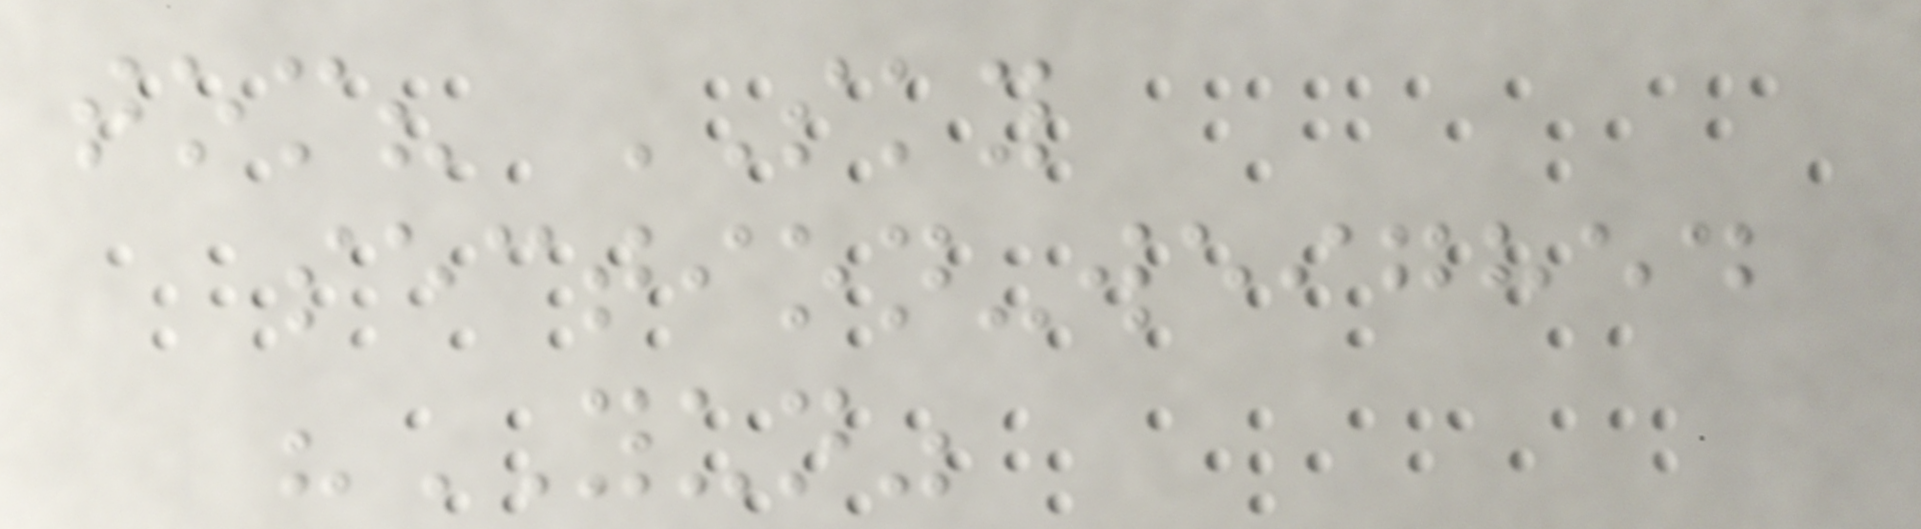tom? SKY
section-weighed
"YUN"
